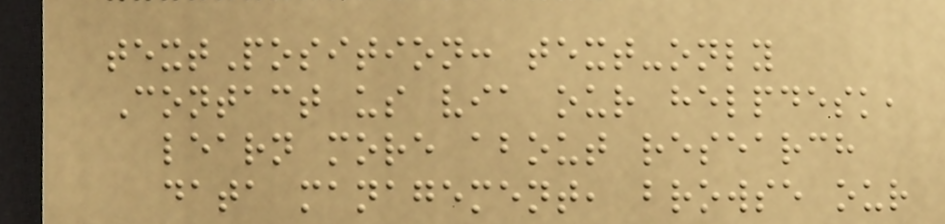textPosition: text-only
Contact us via our helpdesk,
learn more about research
data management, browse our
